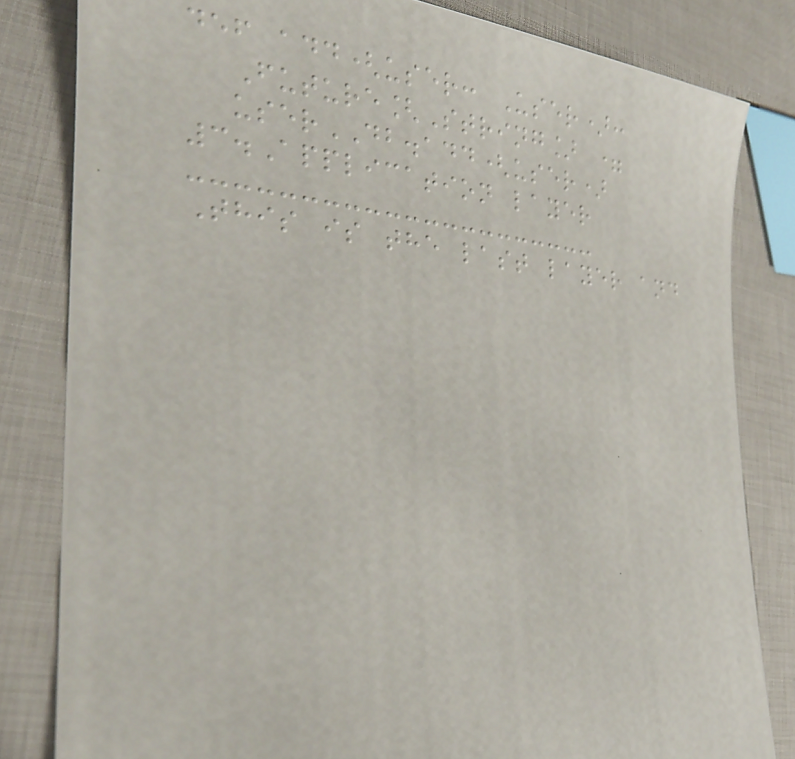def add(user: User):
Future[String] =
userDB.add(user)
3.Application layer
This is the last layer and
